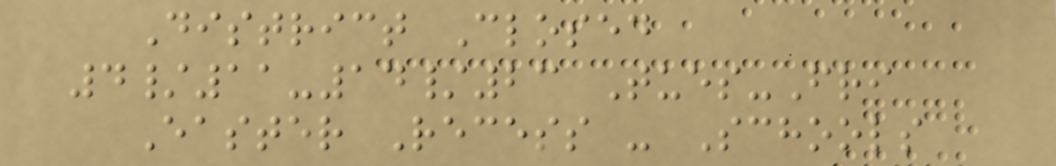District Closed
4/11-14/23 Tues-Fri
Easter Recess - Schools
